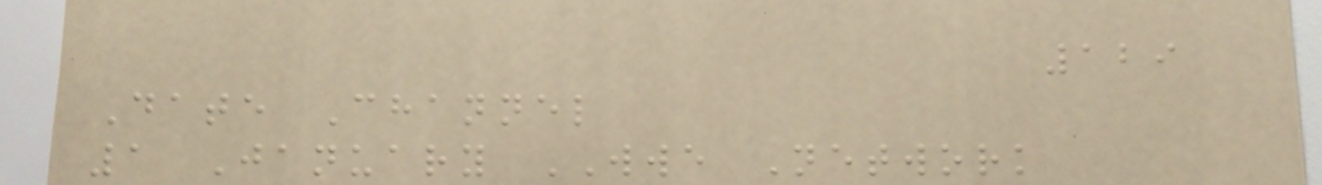129
Date Channel
1 January WWE Network
